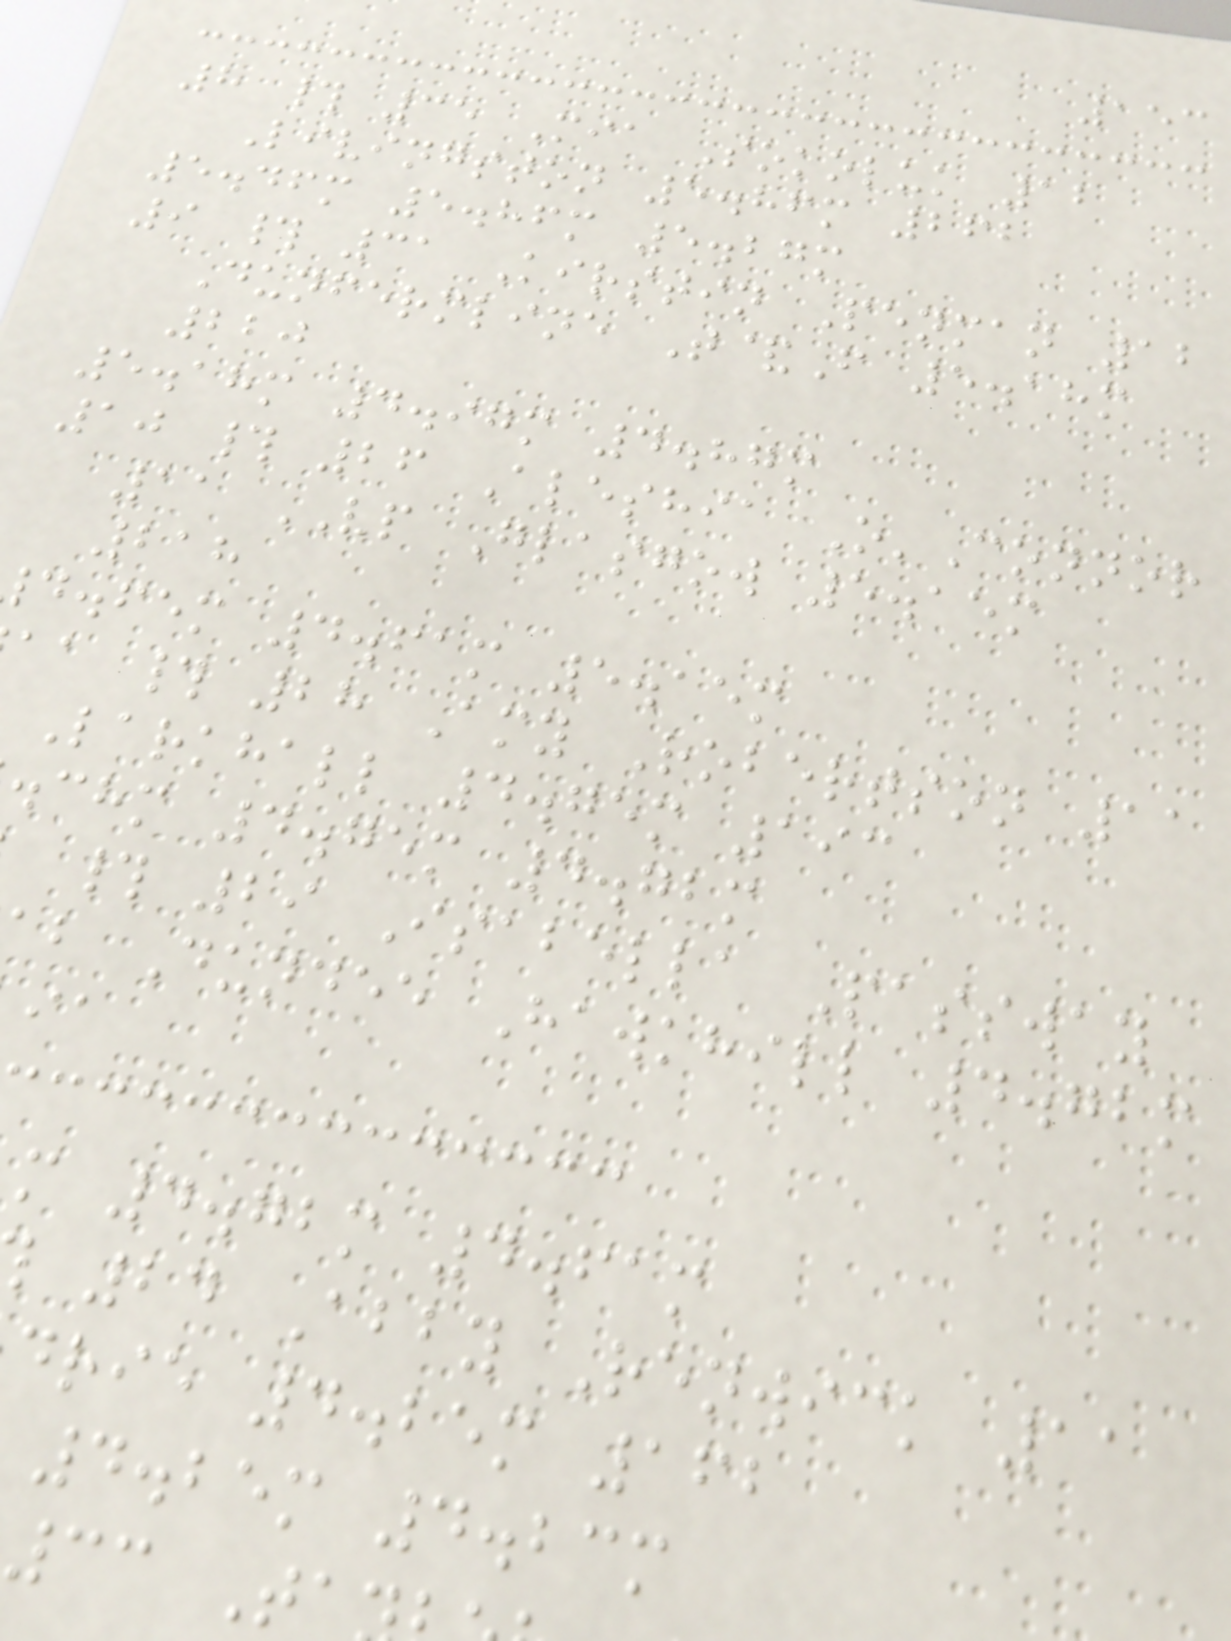153
8 # 35 Mia Sokoluk 12
Livingston 5.86m 262
5.46m 5.86m 5.27m
9 # 31 Kirstin Penman 12
Dunfermline T&F 5.18m
220
5.18m 4.97m 4.87m
10 # 26 Aleshia O'Connor
11 VP Glasgow 5.15m
218
d.fem 4.61m 5.15m
aa # 28 Amy Robertson 11
Larkhall 4.75m 193
.chm 4.75m 4.72m
# 29 Isabella Passway
b Dundee Hawkhill 4.72m
m 4.72m 4.61m
24 Abby Renwick 11
drie 4.25m 162
4.25m 4.23m
